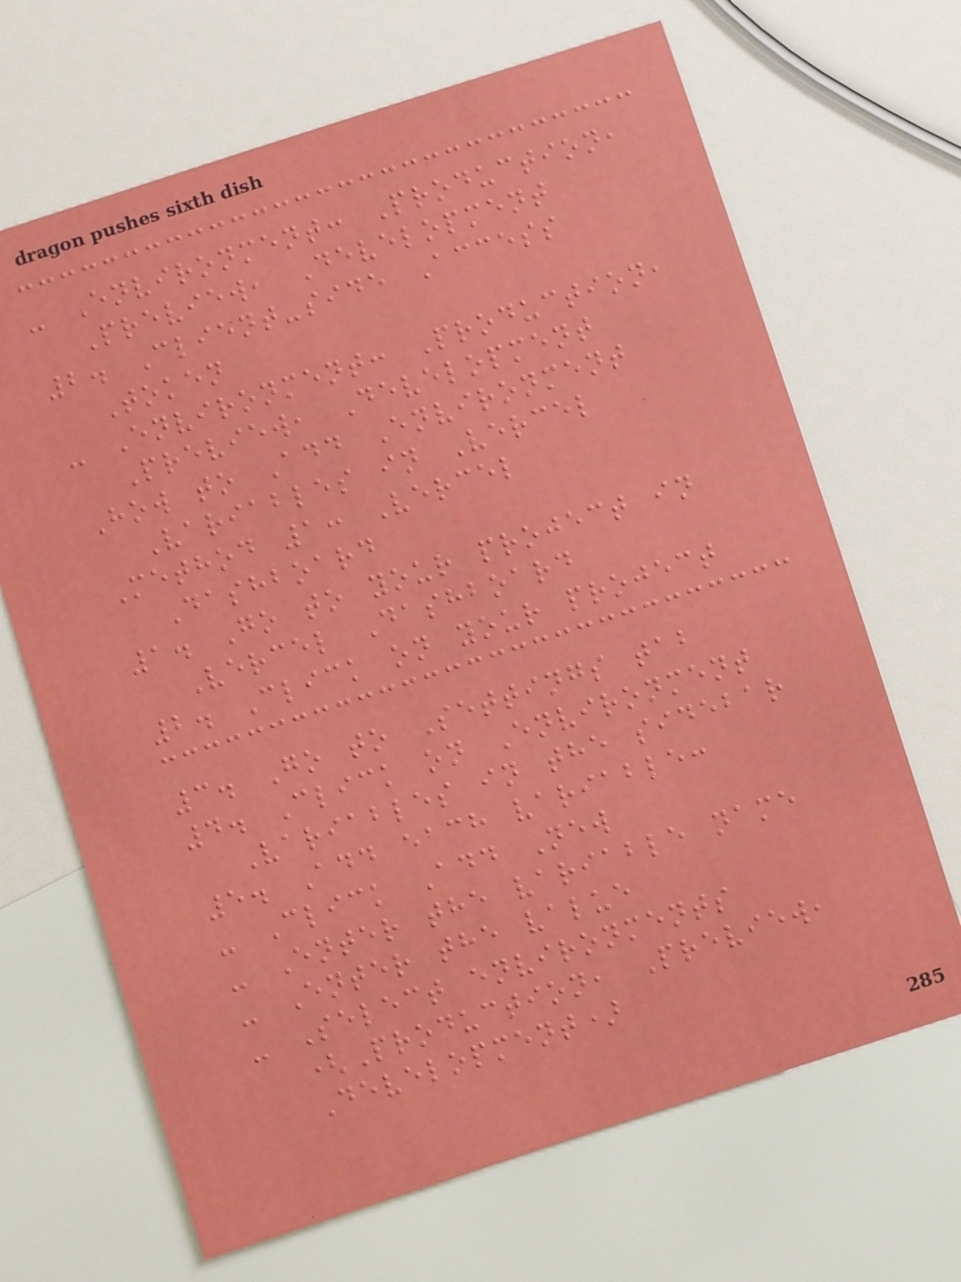- Environment: Production,
Preview, Development
2. Client-side Access
Token
- Environment: Production,
Preview, Development
How to Add Environment
Variables in Vercel
Method 1: Vercel
Dashboard
1. Go to your project in
Vercel Dashboard
2. Click on your project
3. Go to Settings tab
4. Click on Environment
Variables in the sidebar
5. Add each variable:
- Click Add New
- Enter the variable name
- Enter the value
- Select environments
(Production, Preview,
Development)
